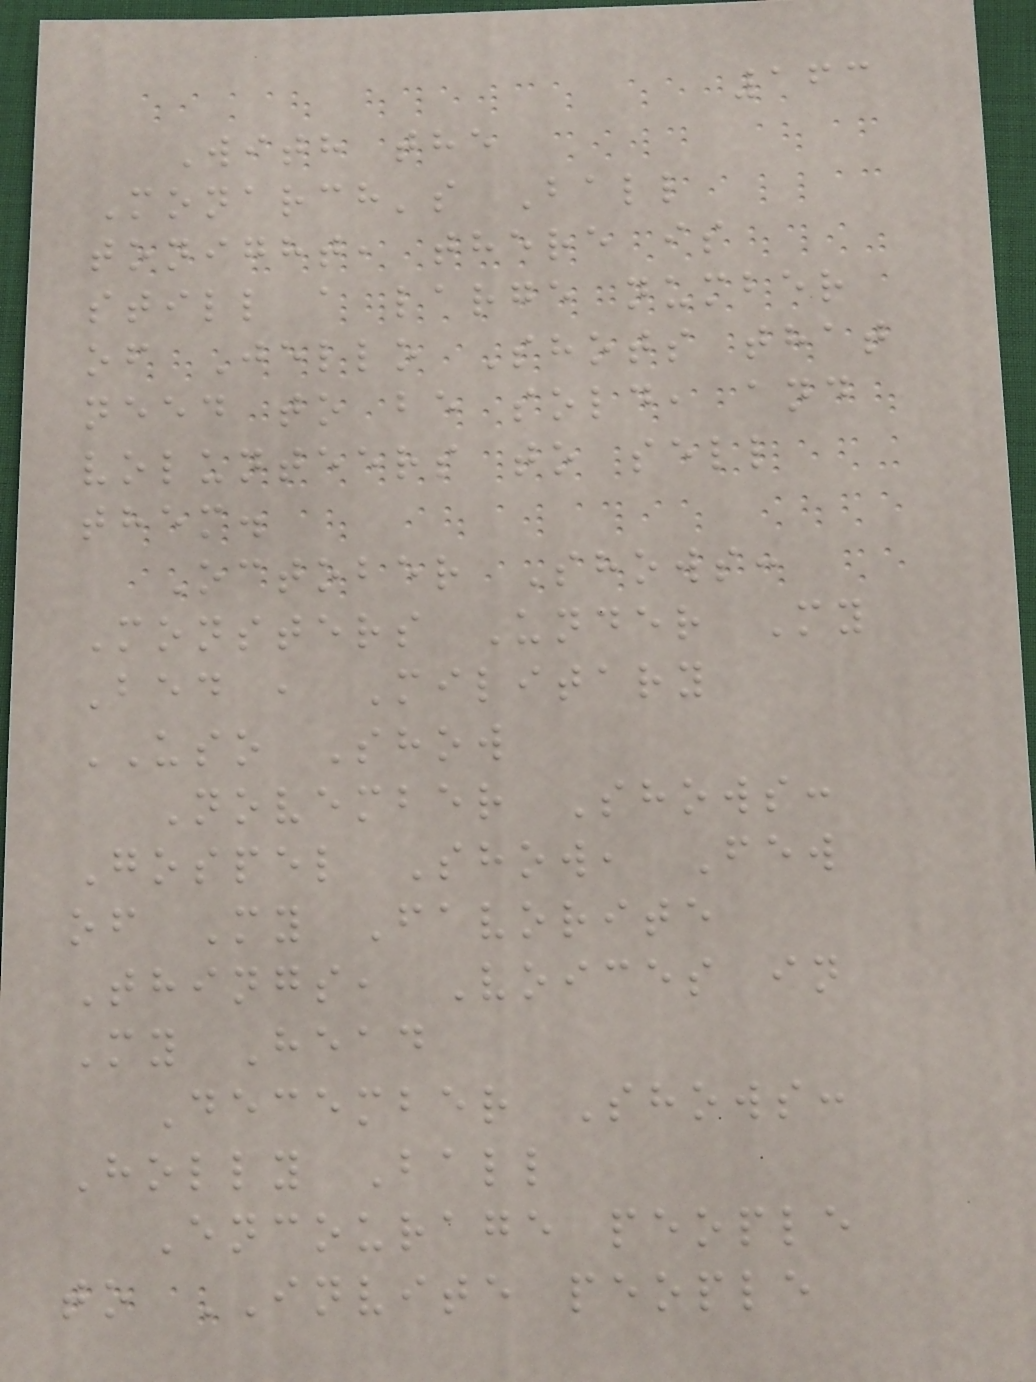163
With the
Monarch's Ball
tonight, there is
still a large number
of Jello Shots that
need to be sold, and
volunteers to sell
them.
October Shows:
Monsters Under My
Bed , Military
USO Show
November Shows:
Gospel Show, Few
of My Favorite
Things, Voices in
My Head
December Shows:
Holly Ball
Encourage people
to INVITE people
